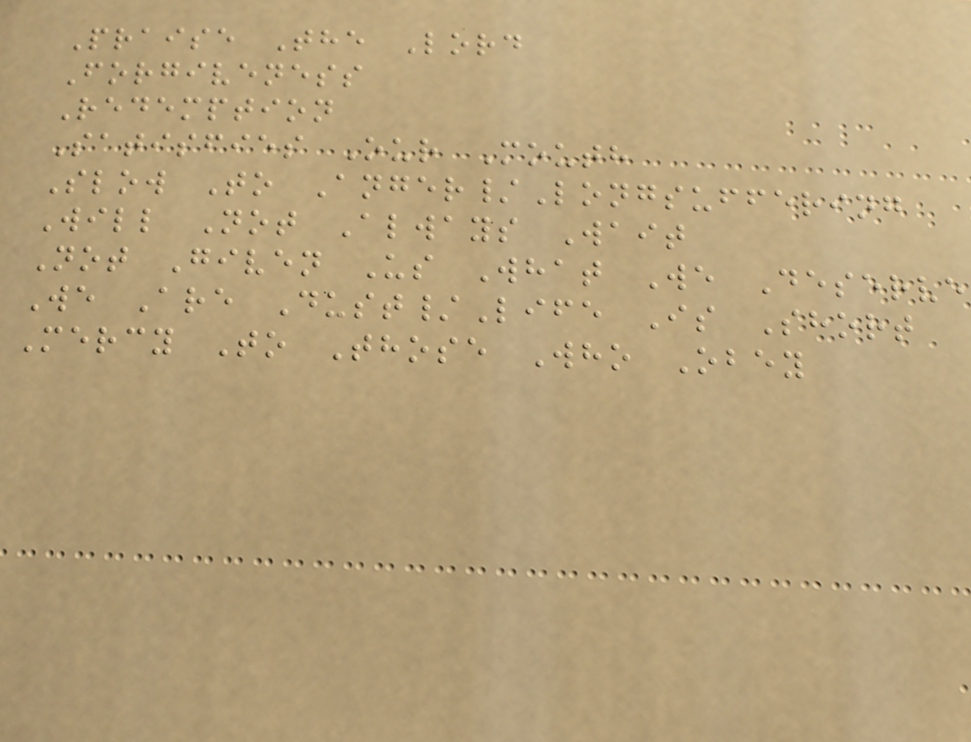Praise The Lord
Forgiveness
Redemption
Satisfies Our Mouth
Slow To Anger/Longsuffering
Will Not Always Wait
Not Given Us What We Deserve
We Are Dust/Life Is Short
Mercy To Those Who Obey
